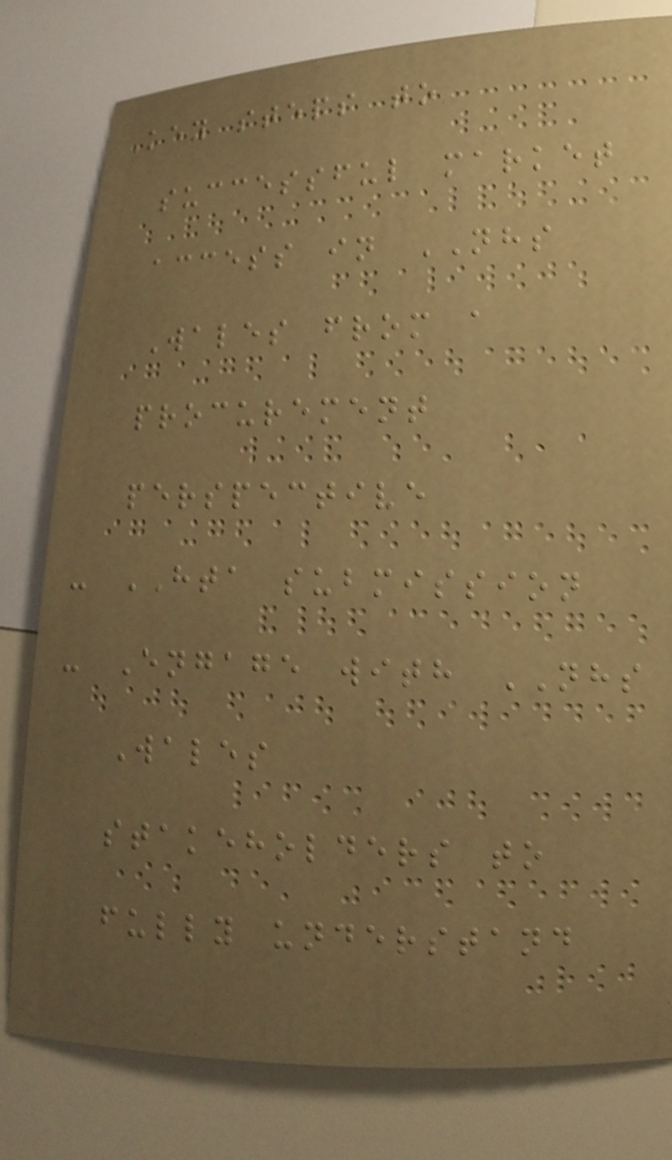Key steps to
successful market
access in NHS
Wales from a
procurement
perspective
- HTA submission
- Engage with NHS
Wales
stakeholders to
fully understand
